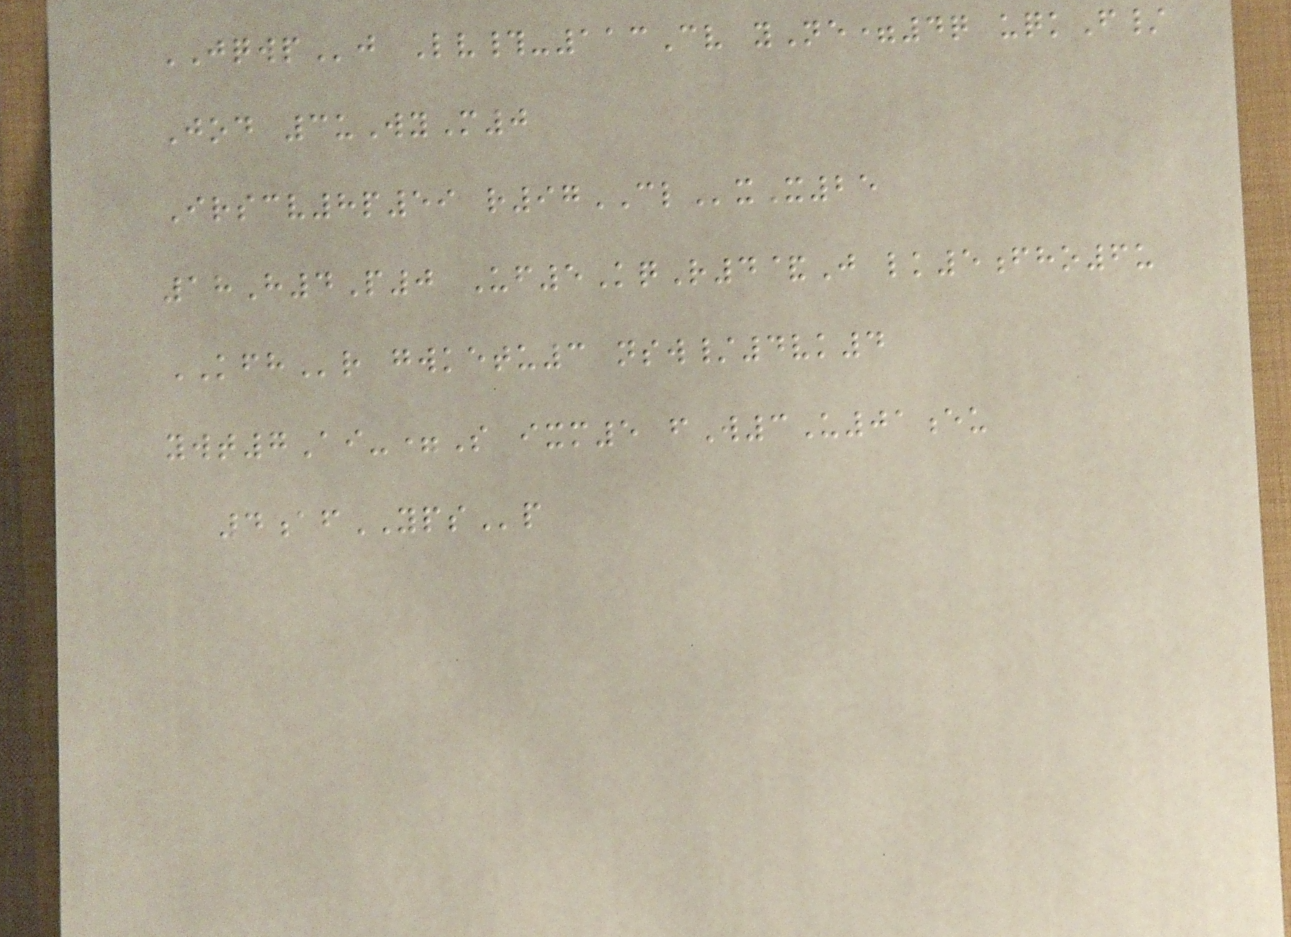JQWPj Lv#-113Cv yNe=4q uqkF/
Jod 3uWyM0
Irscv8p59 r97CLxX25
18H4P0 Uf5KqR4&J lk5fho6u
KFHr gwketu3 nsw/4vk4
ywt7Ai-=S ixm5 fW3U01eu
4afYPSp
